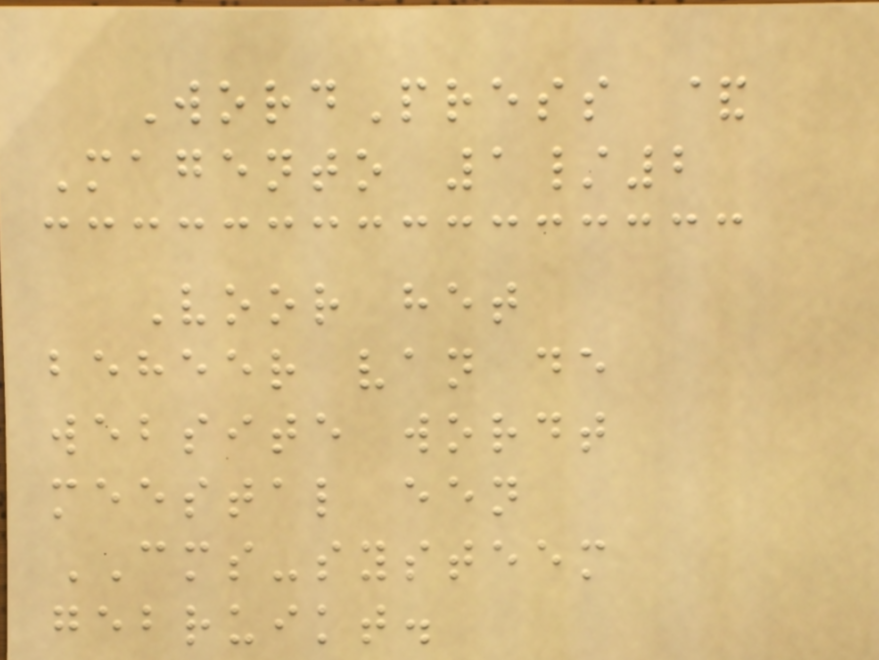WordPress &
Magento 1/2
Voor het
beheer van de
website wordt
meestal een
CMS-systeem
gebruikt.
